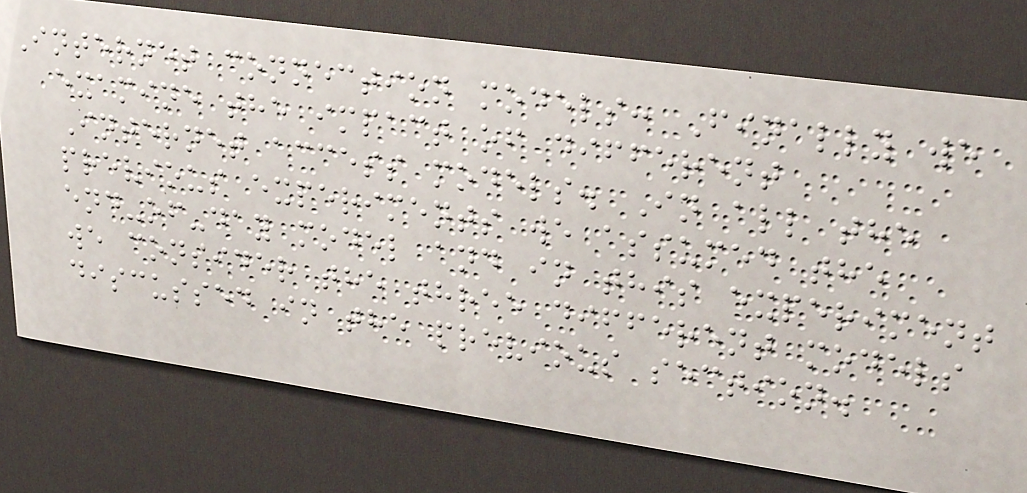Internet connection models: Finally we
examine the impact of different
Internet access models. In all the
previous experiments we assumed the
end-of-day model and in this experiment
we consider the three different models
discussed in the previous section.
